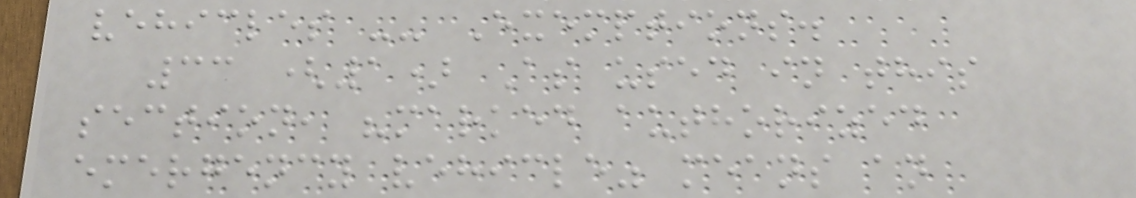vehicles -- Exemptions.
33 (1) As used in this
section, "marked authorized
emergency vehicle" means an
